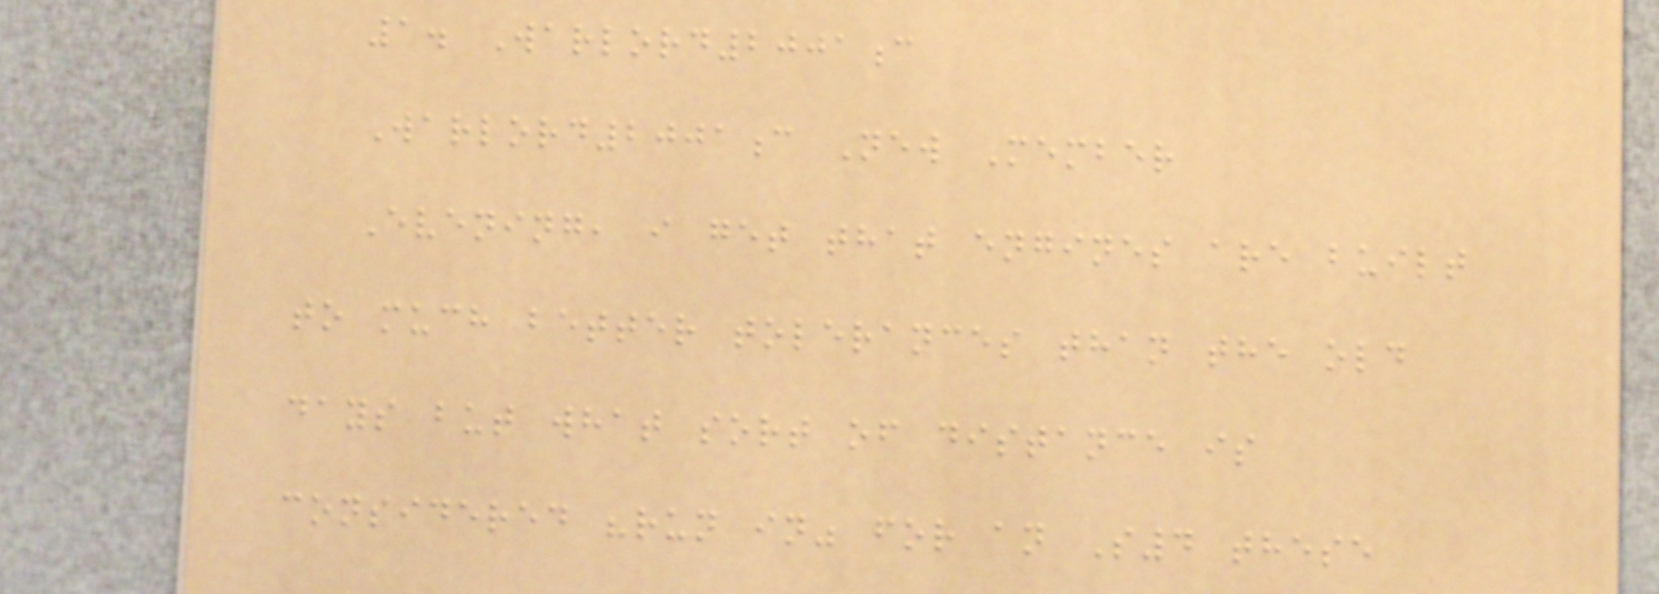1. Warlord2001c
Warlord2001c New Member
Evening, i get that engines are built
to much better tolerances than the old
days but what sort of distance is
considered "run in" for an S4 these
